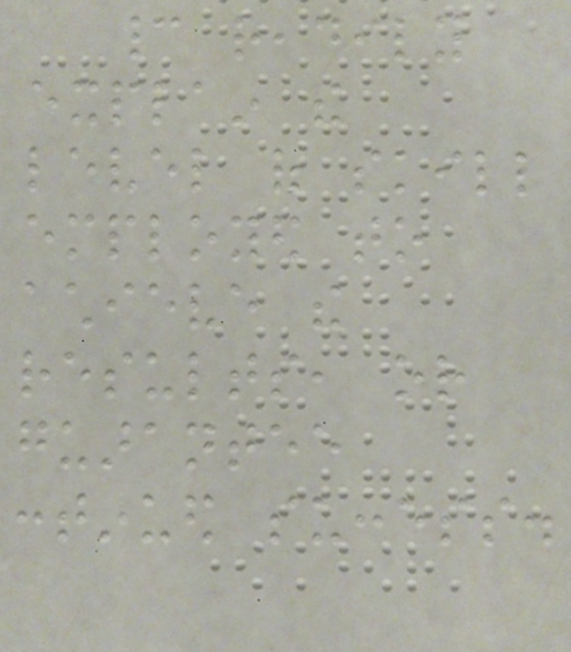cannot readily
explain the
level of skill
employed to
achieve the
results, or
guarantee
continued success.
